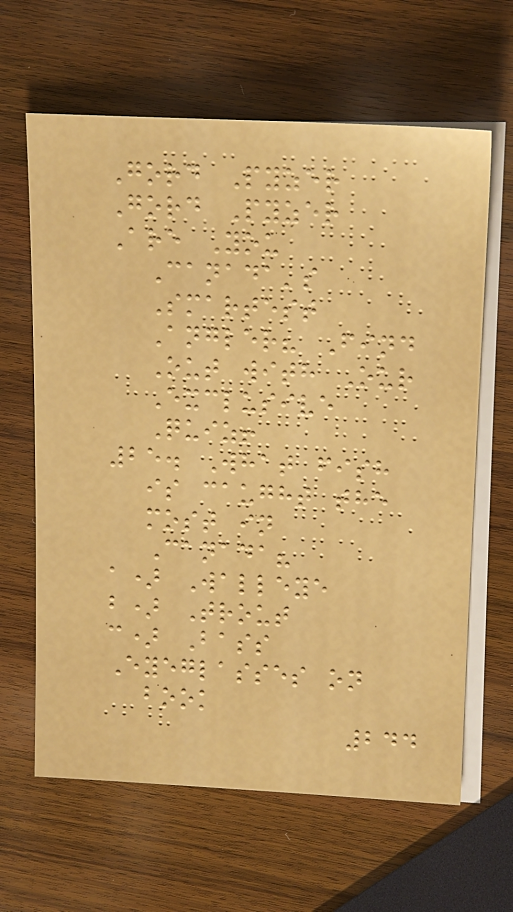Gord Pyzer
Gord Pyzer
Are You
Canada's
Smartest
Angler? Find
Out with Our
Exclusive
Quiz!
25. What fish
is caught the
most in
Canada?
a) Walleye
b) Trout
c) Bass
Eyeglasses on
book
244
